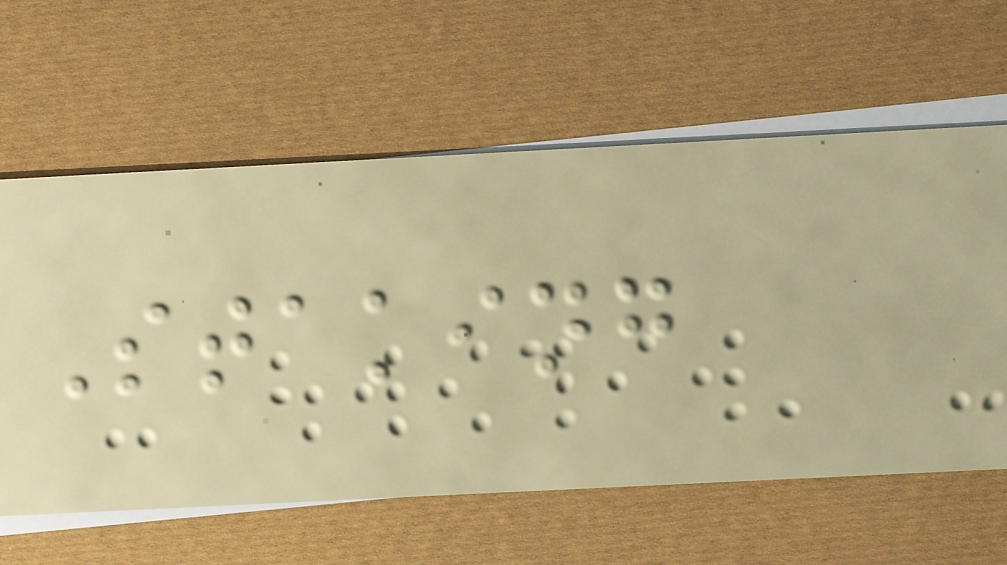Staking
